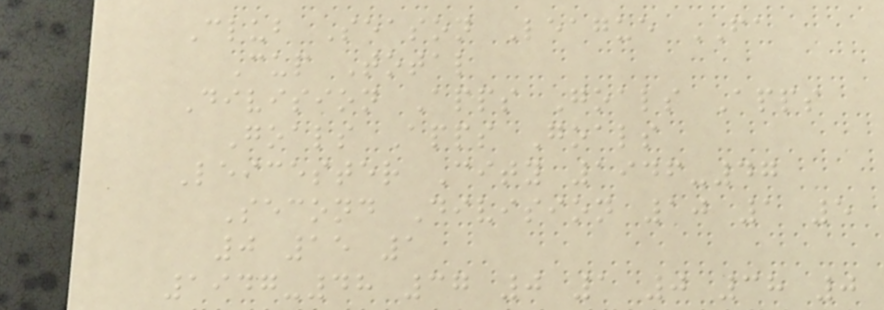Club Season League FA
Cup Total
Division Apps Goals Apps
Goals Apps Goals
Leicester City 1946-47
Second Division 10 1 5
0 15 1
1947-48 37 0 1 0 38 0
